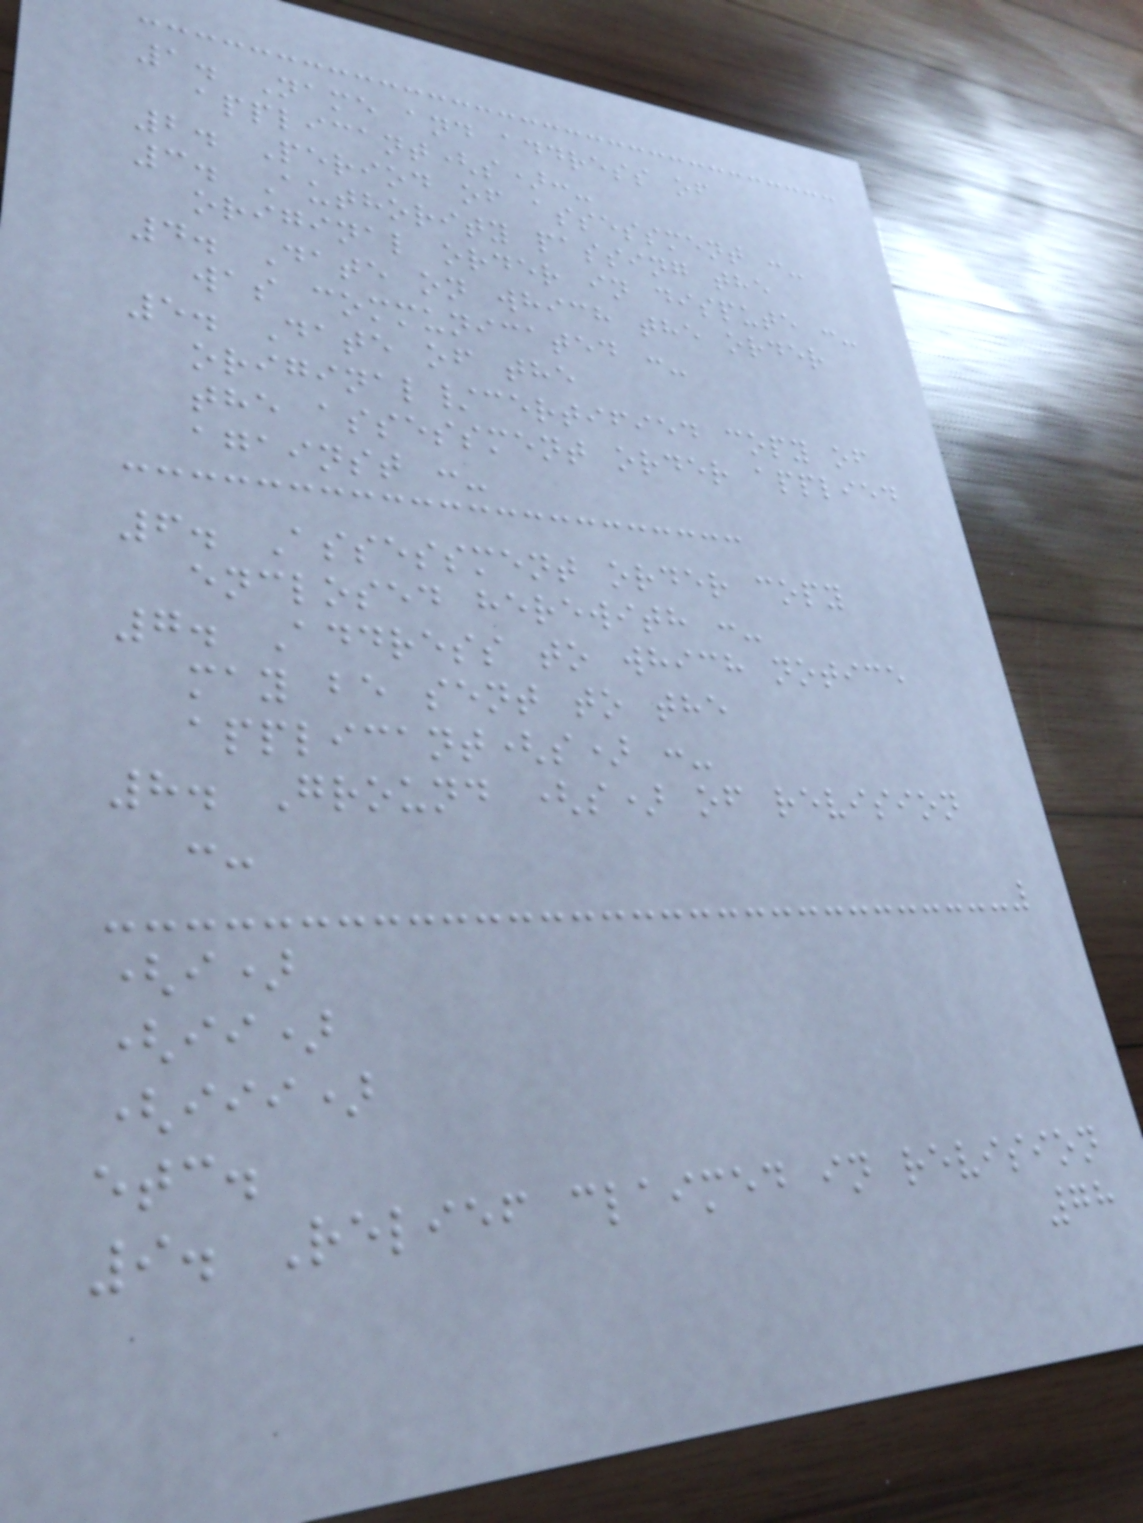1. Name and address of
applicant(s):-
2. Period of assessment :-
3. Authority passing the
original order in dispute :-
4. Date on which the order
was communicated :-
5. Date of the
original/certified copy of
the assessment order applied
against :-
6. Assessment order copy
enclosed herewith :-
7. Address to which notice
may be sent to the
applicant(s) :-
8. Ground (s) of revision
:-
(i)
(ii)
(iii)
etc.
9. Relief claimed in revision
78
